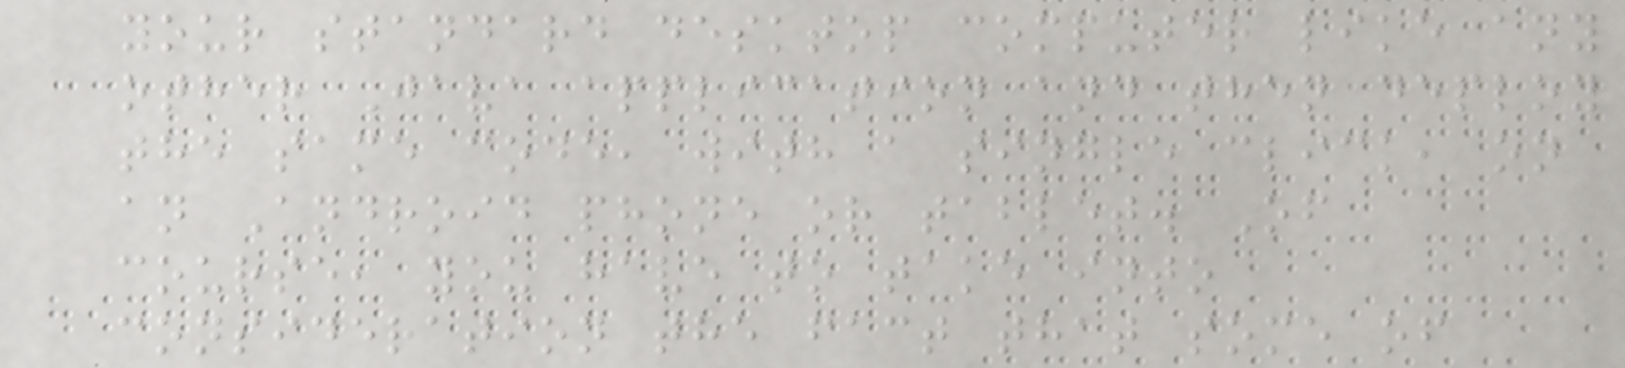your standard desktop computer like any
other Java application and then deploy
the same code, with a single click, on
an Android phone or tablet. Of
course, you have to take into
consideration the fact that some of
